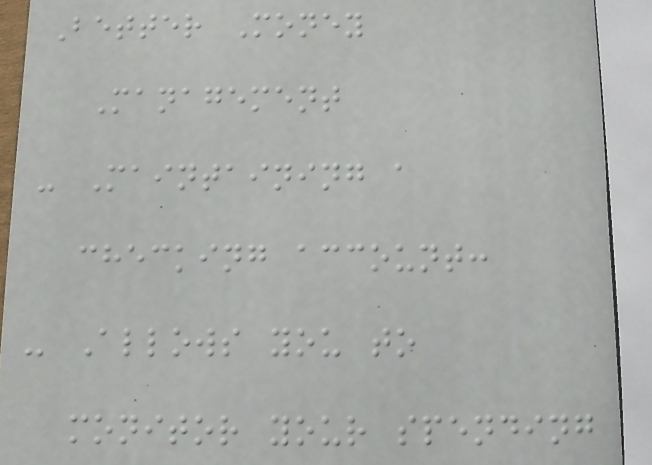Better Money
Management
- Maintaining a
checking account:
- Allows you to
monitor your spending
